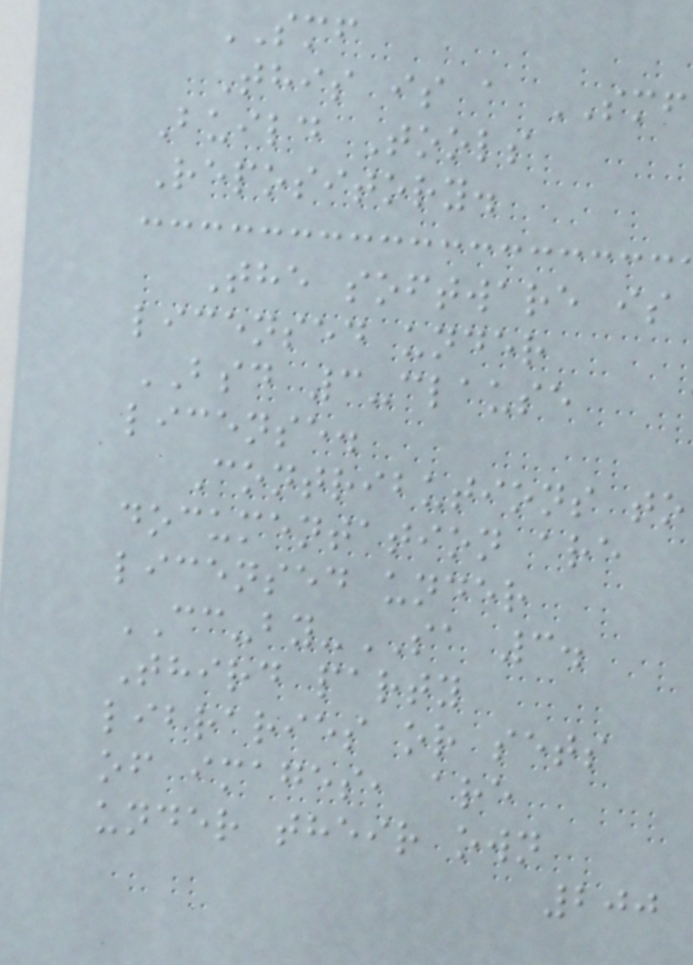SMF
This is a SMF
Build Tools
Repository.
The software is
licensed under
BSD 3-clause
license.
Contributions to
documentation are
licensed under
CC-by-SA 3.
Third party
libraries or sets
of images, are
under their own
200
